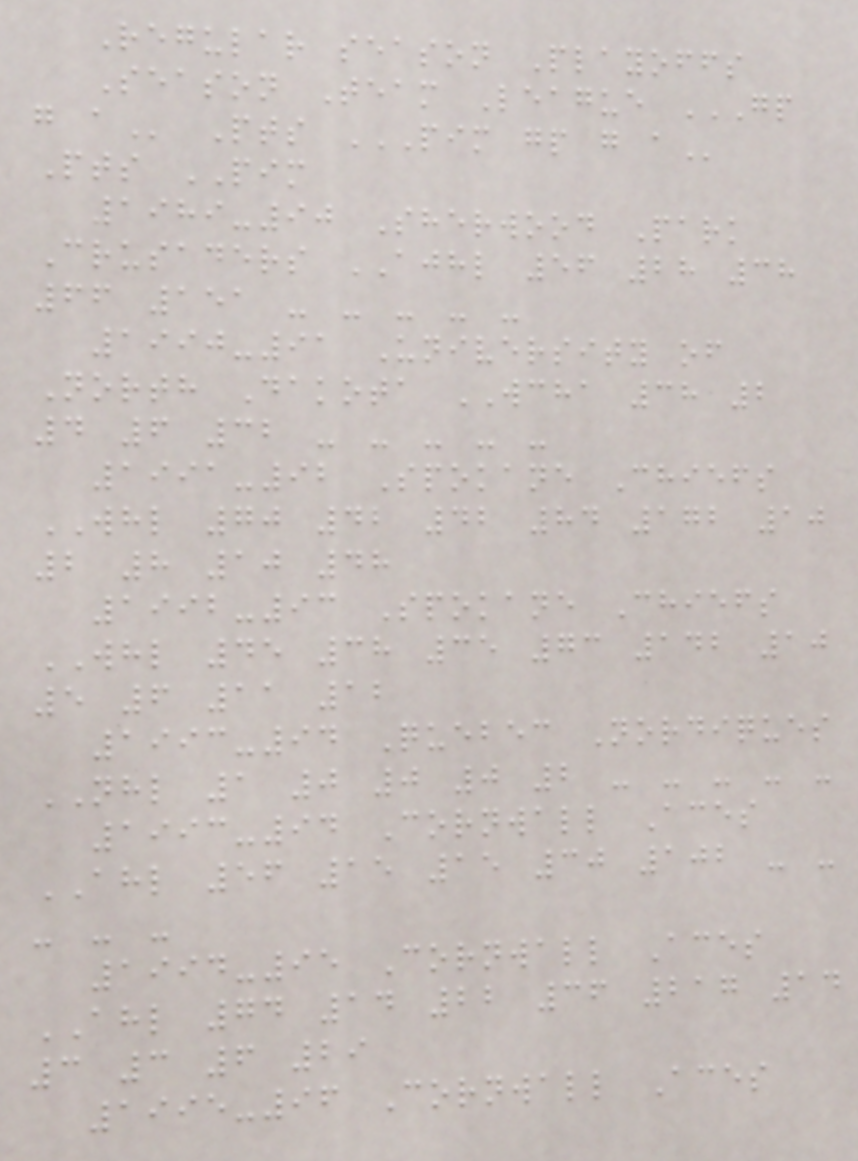Regular season Playoffs
Season Team League GP
G A Pts PIM GP G A
Pts PIM
1989-90 Sherwood Park
Crusaders AJHL 56 28 38
66 151 - - - - -
1990-91 University of
North Dakota WCHA 38 2
4 6 32 - - - - -
1991-92 Spokane Chiefs
WHL 70 42 42 84 172 10
2 8 10 48
1992-93 Spokane Chiefs
WHL 45 38 35 73 142 10
5 6 11 12
1993-94 Quebec Nordiques
NHL 1 0 0 0 2 - - - - -
1993-94 Cornwall Aces
AHL 56 15 15 30 102 - -
- - -
1994-95 Cornwall Aces
AHL 74 14 22 36 217 14
3 3 6 29
1995-96 Cornwall Aces
